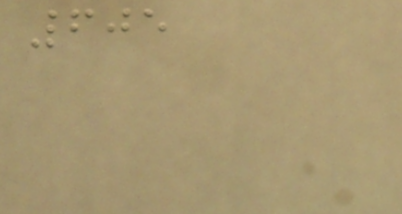605
